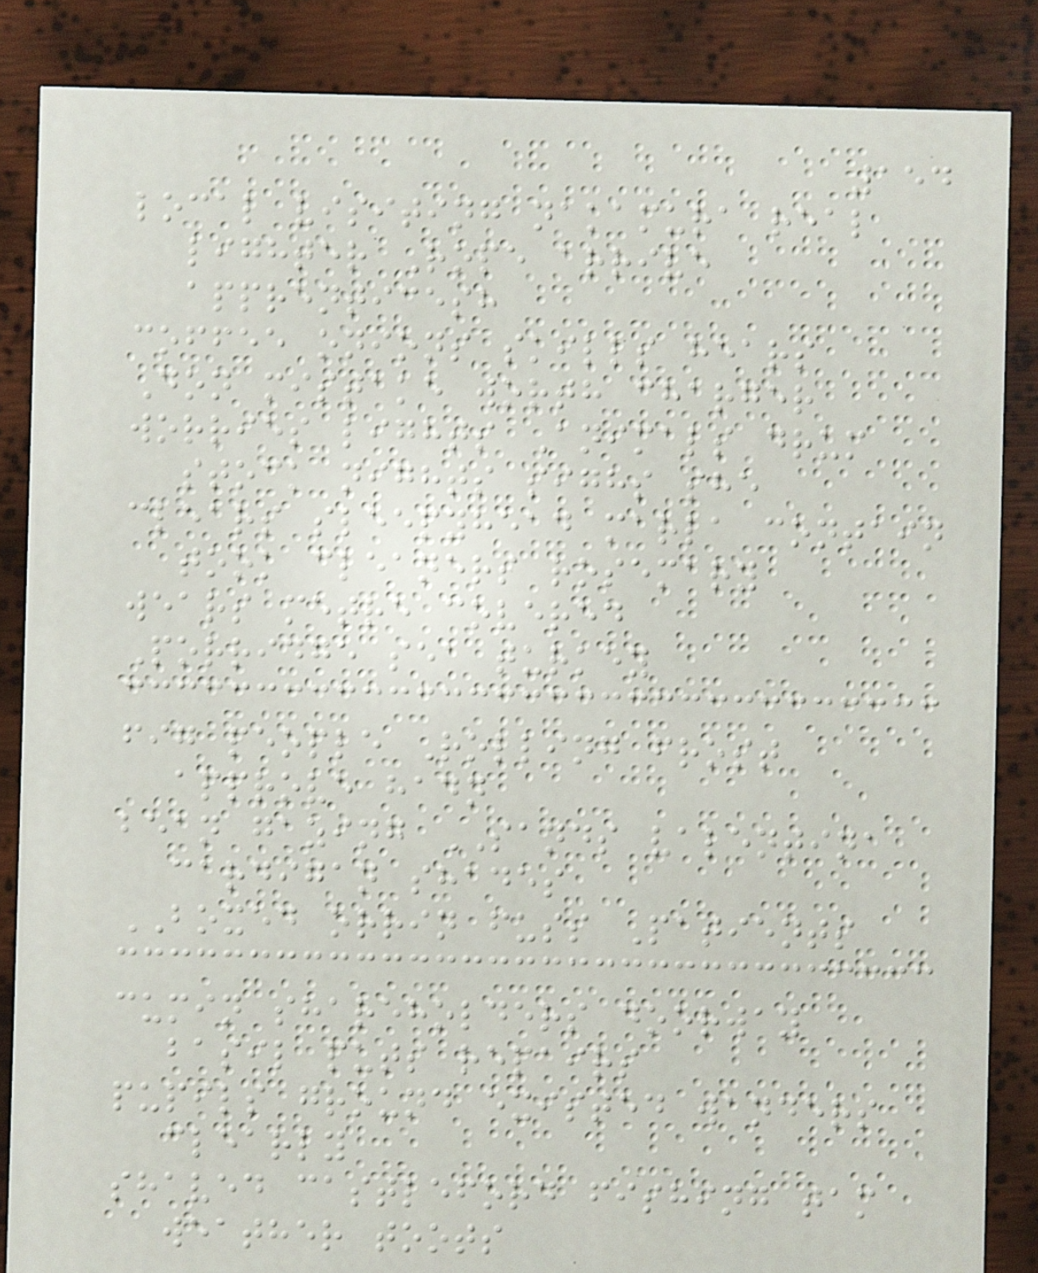154
local visiting nakamura real
lighter Rope arrive
apprenticesh
coffee onions skills hears
Don mistake worth charger
worries lights Animals drum
stock nights sighs she
clears sleepyhead marla contain
took cleaners rosemary
wears metre covered
Porridge sea turkey
fig people Rolling frost
approve hadn
bean gazing SANDS valentina
cardigan shades
BOXED orrin fuss Patients
cumin shareholders doorway
basil puts repairs
pupils ground existed wanders
clearly
shaved castleford fishing tam
weather toots
